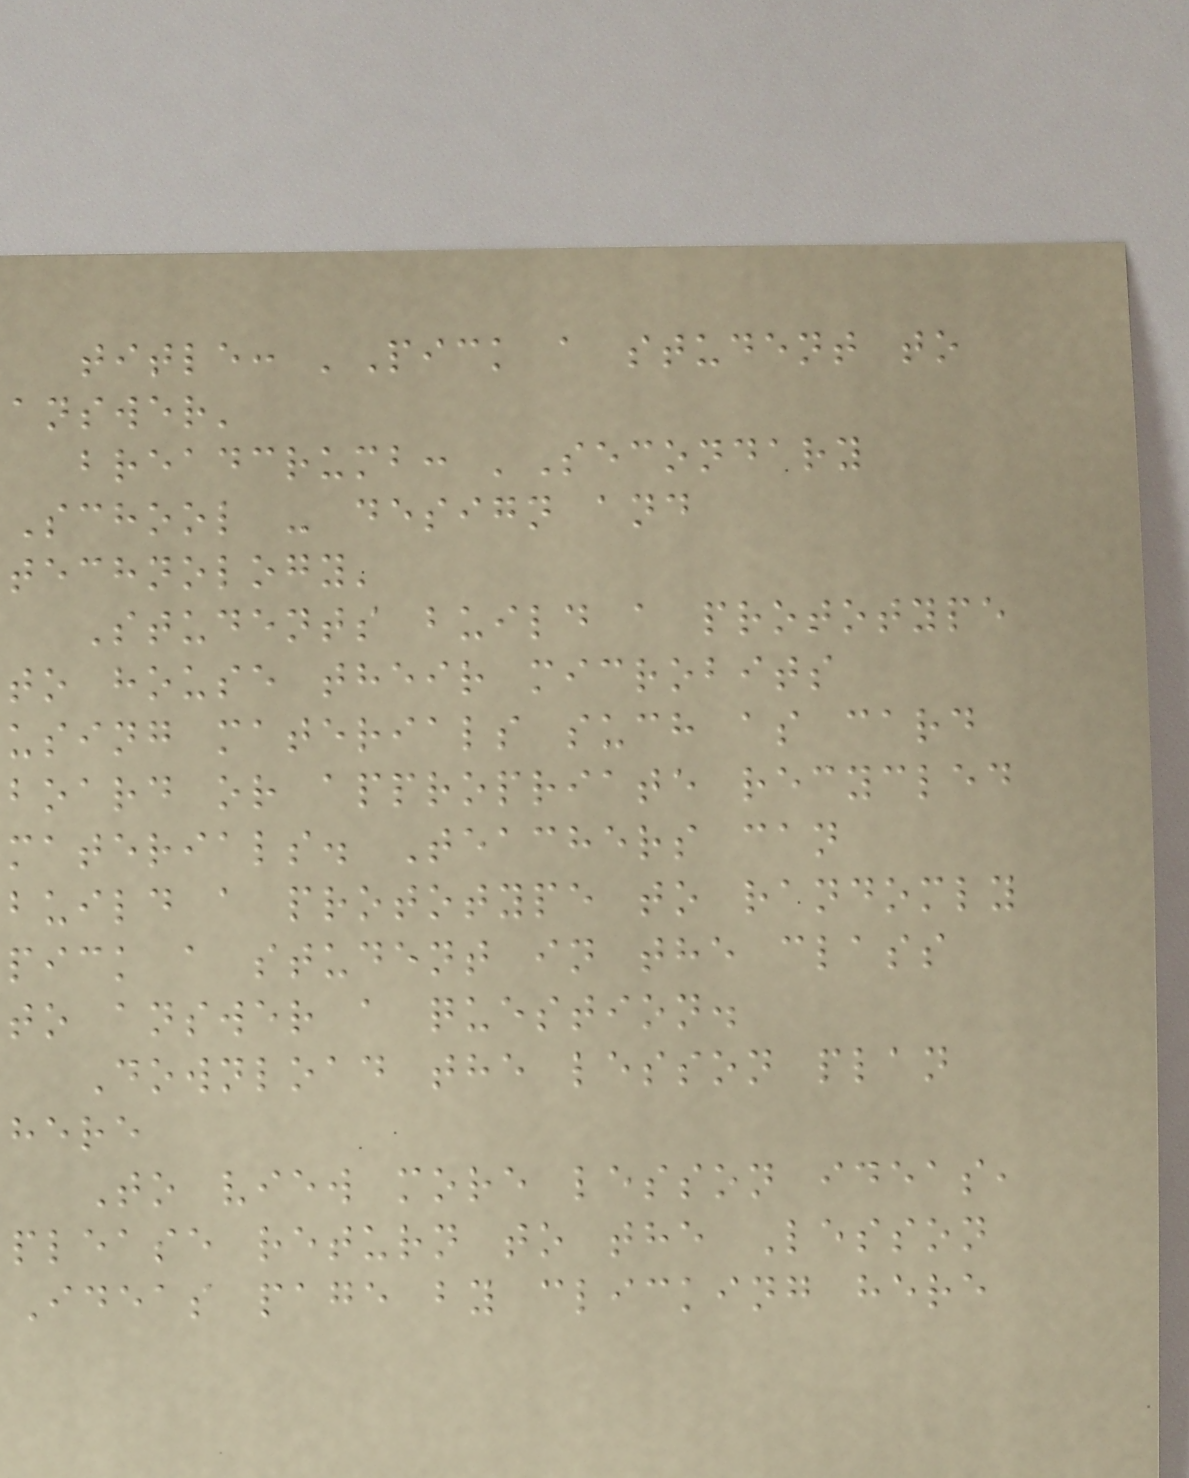title: 'Pick a student to
answer'
breadcrumb: 'Secondary
School - design and
technology'
Students build a prototype
to house their microbits
using materials such as card
board or appropriate recycled
materials. Teachers can
build a prototype to randomly
pick a student in the class
to answer a question.
Download the lesson plan
here
To view more lesson ideas,
please return to the Lesson
Ideas page by clicking here
